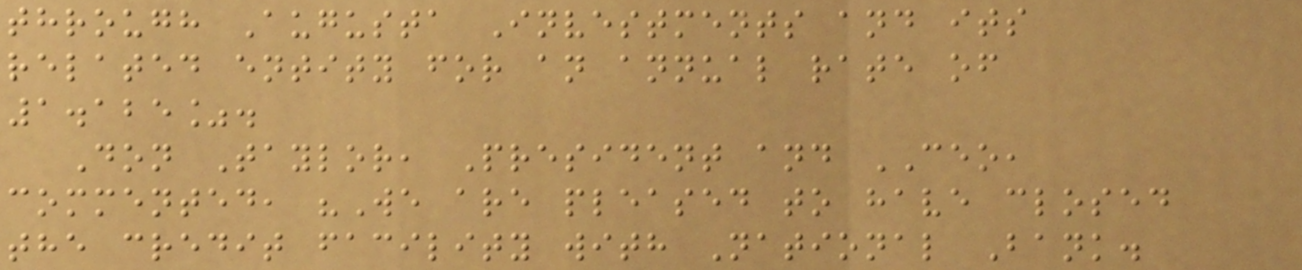through Augusta Investments and its
related entity for an annual rate of
1.125%.
Don Taylor, President and CEO,
commented, "We are pleased to have closed
the credit facility with National Bank.
